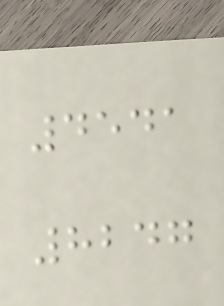4541
8247
